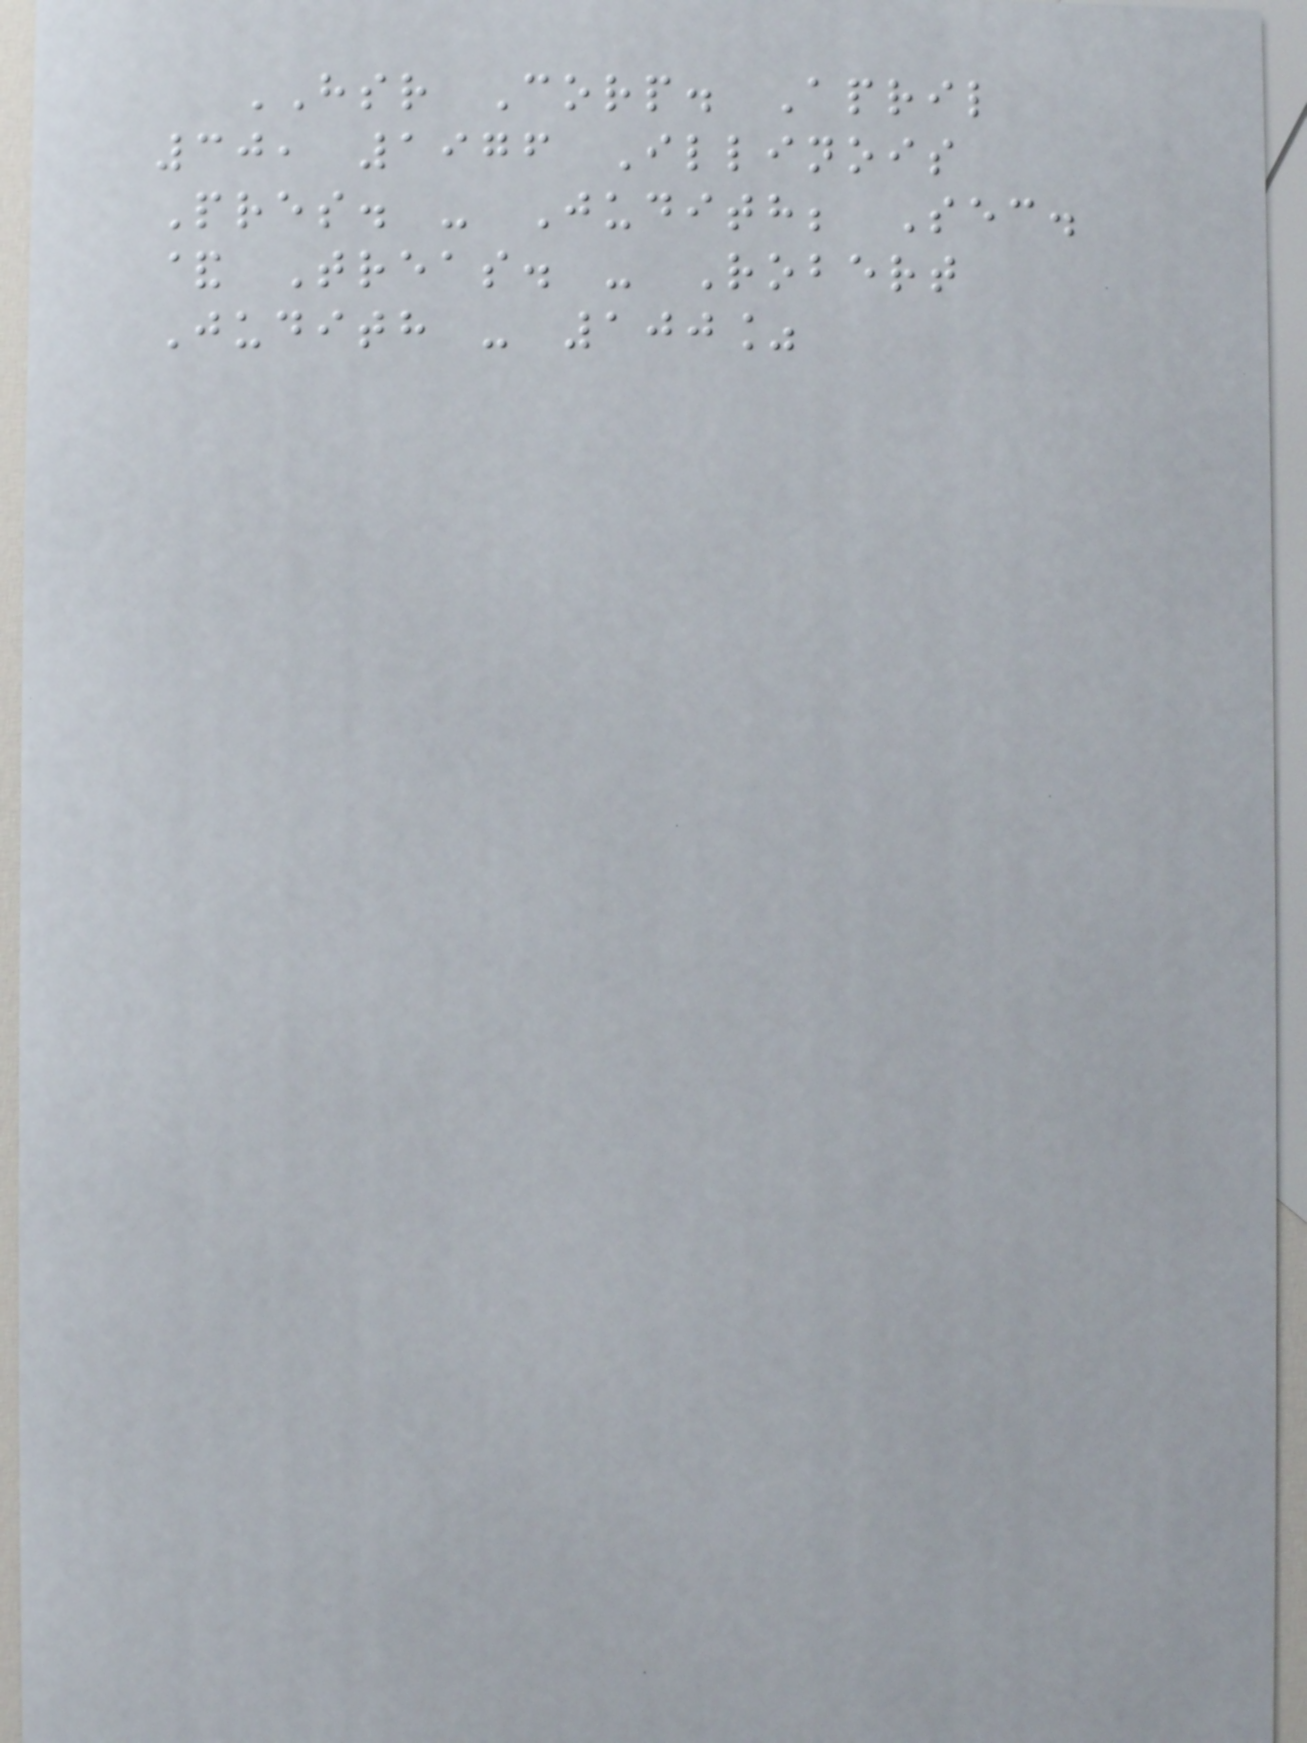HSR Corp. April
30, 1976 Illinois
Pres. - Judith; Sec.
& Treas. - Robert
Judith - 100%
